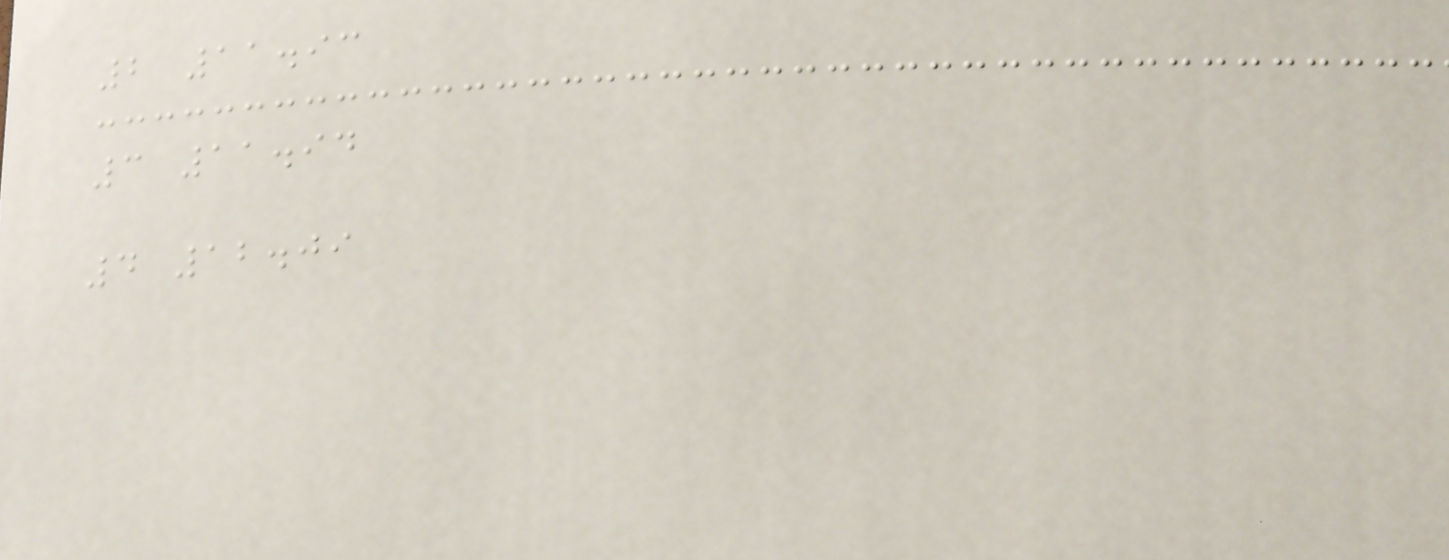2 11.93
3 11.94
4 12.09
